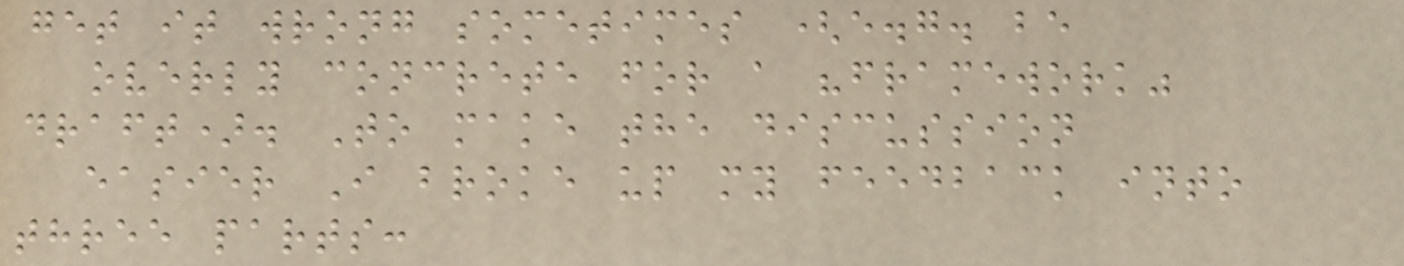get it wrong sometimes (e.g. be
overly concrete for a "framework"
draft). To make the discussion
easier I broke up my feedback into
three parts:
